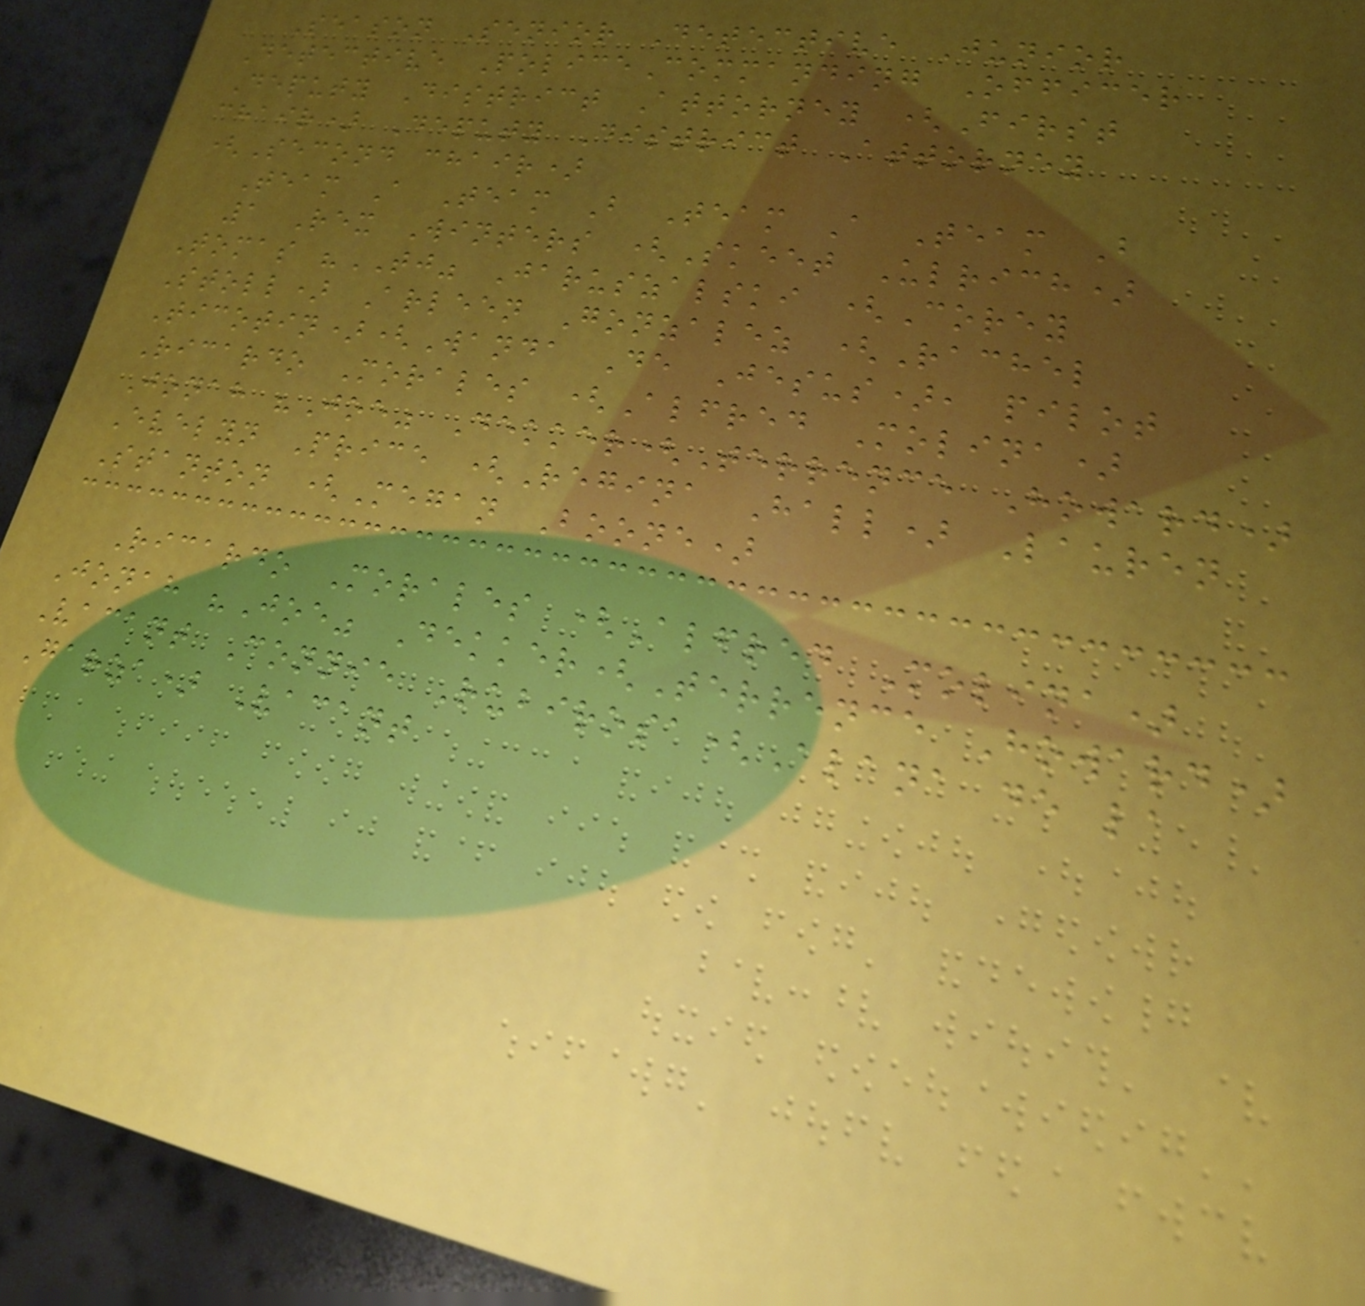Season Senior Detective Junior
Detective PoliceCommanding Officer
Deputy District Attorney (First
chair) Deputy District Attorney
(Second chair)
Team A Team B Team A Team B
1 Rex Winters (Skeet Ulrich)
Tomas "TJ" Jaruszalski (Corey
Stoll) Arleen Gonzalez (Rachel
Ticotin)(Wanda De Jesus), pilot
Ricardo Morales (Alfred Molina)
Jonah "Joe" Dekker(Terrence Howard)
Evelyn Price (Regina Hall) Lauren
Stanton (Megan Boone)
Ricardo Morales (Alfred Molina)
Jonah "Joe" Dekker(Terrence Howard)
Vacant Connie Rubirosa(Alana de la
Garza) Vacant
